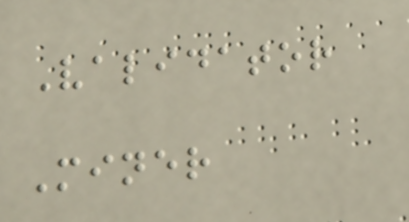Validator
Miner
